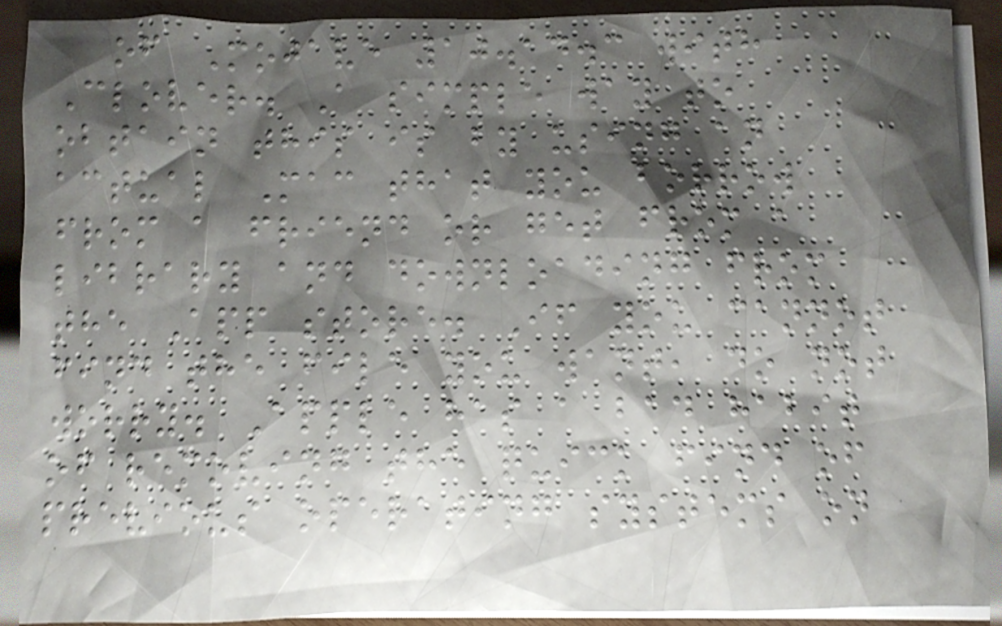of Mojave 10.14.3 with
Clover. A simple way to
obtain this is by using an
actual Mac that you borrow
from a friend or get from a
library and downloading from
the App store. If you cannot
find the file you want, do not
worry. Apple has a bad habit
of removing the quick find of
previous operating systems on
